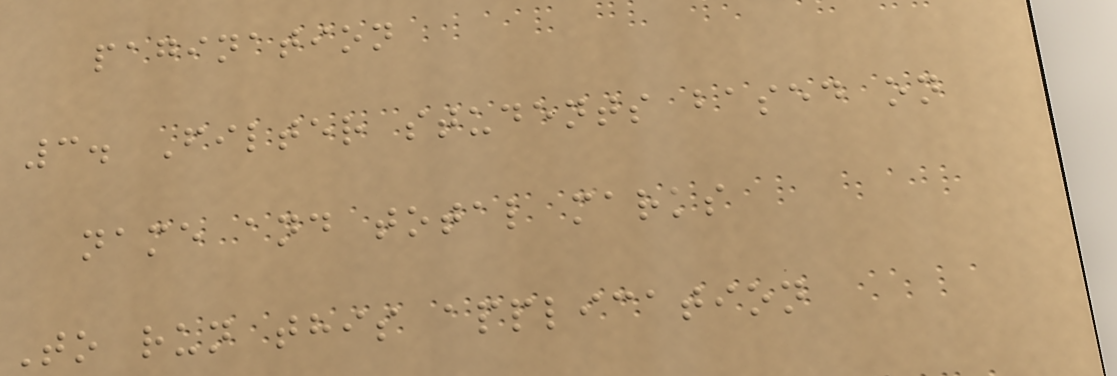pagination
3. Filter students based on
name and total marks
To run this application
